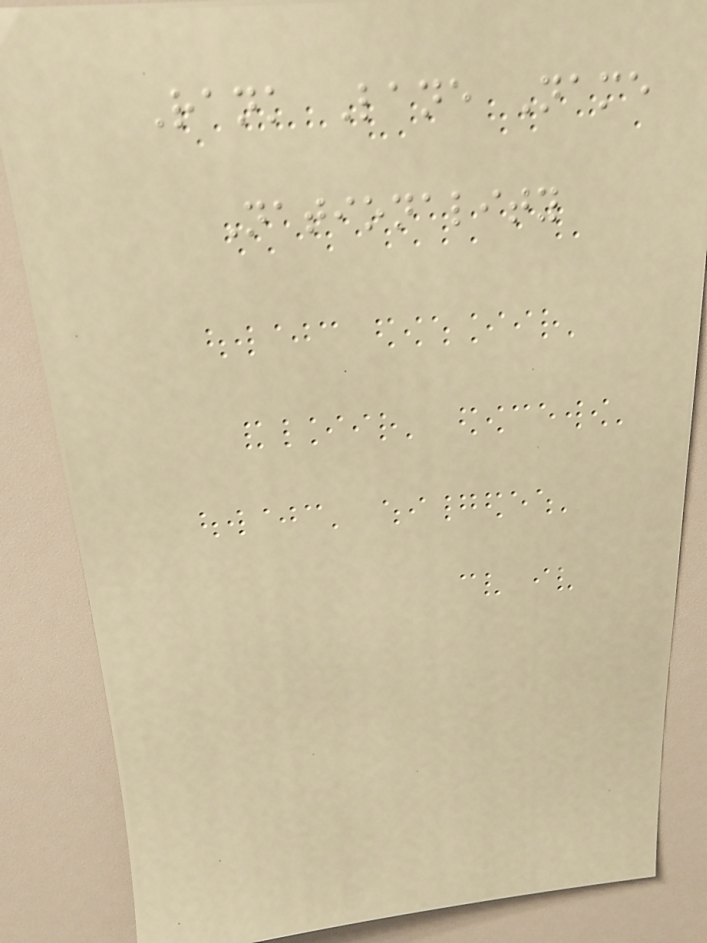Rank Lane Name
Nationality
